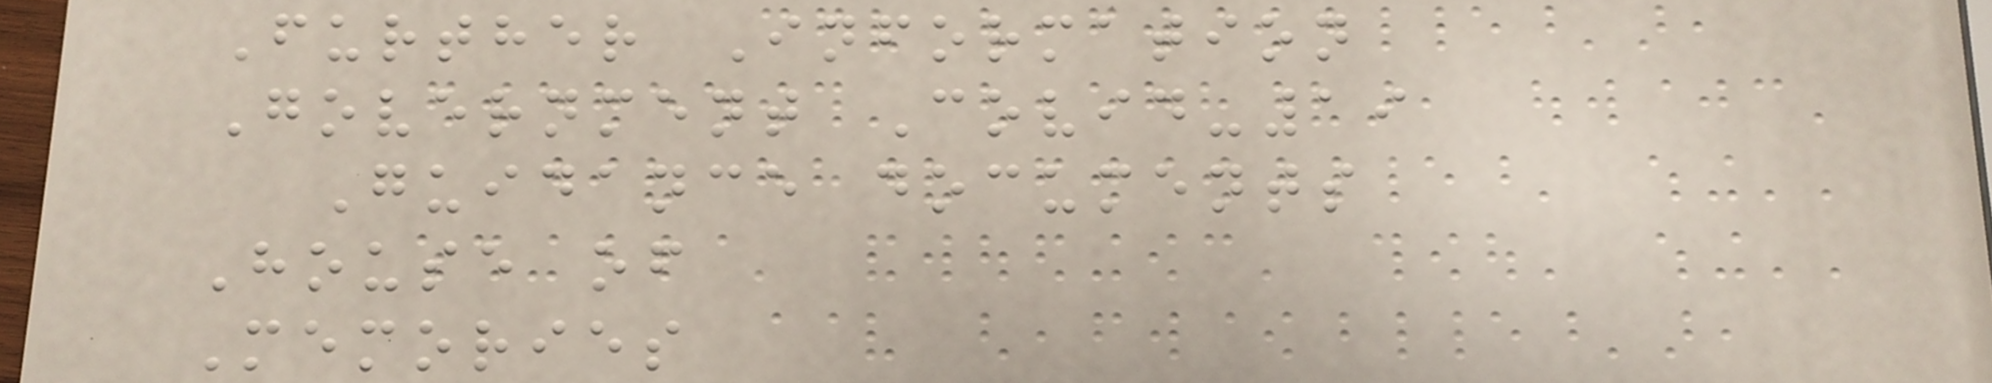Further Information
Government Covid-19
Guidance documents
House of
Memories
